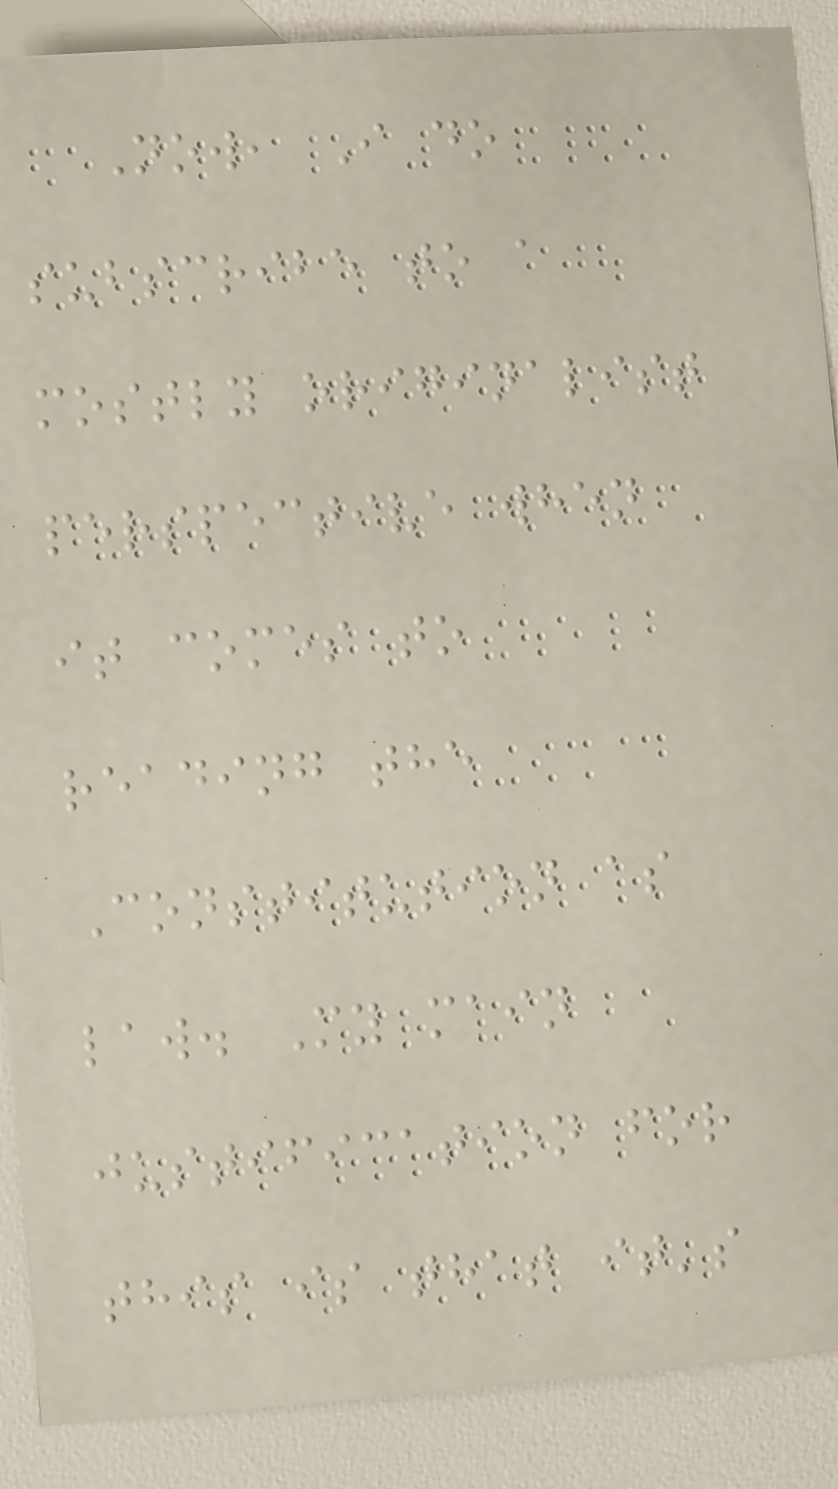Now, I do
subscribe to a
mostly originalist
perspective when
it comes to
reading the
Constitution as
law. My main
justification for
this is that it's
